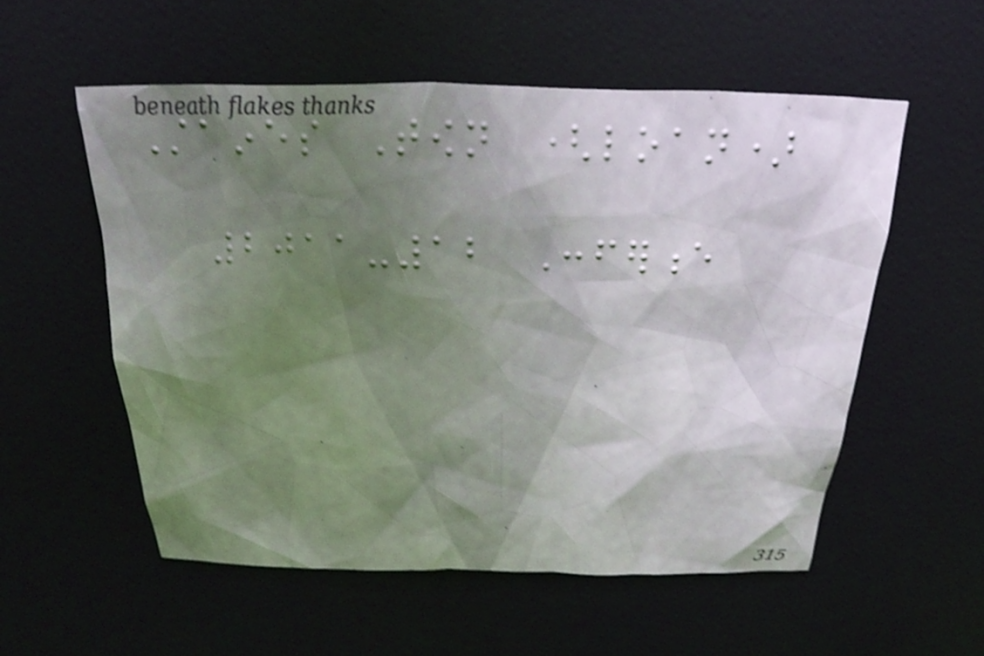Staines Town (loan)
2011-12 Conference
